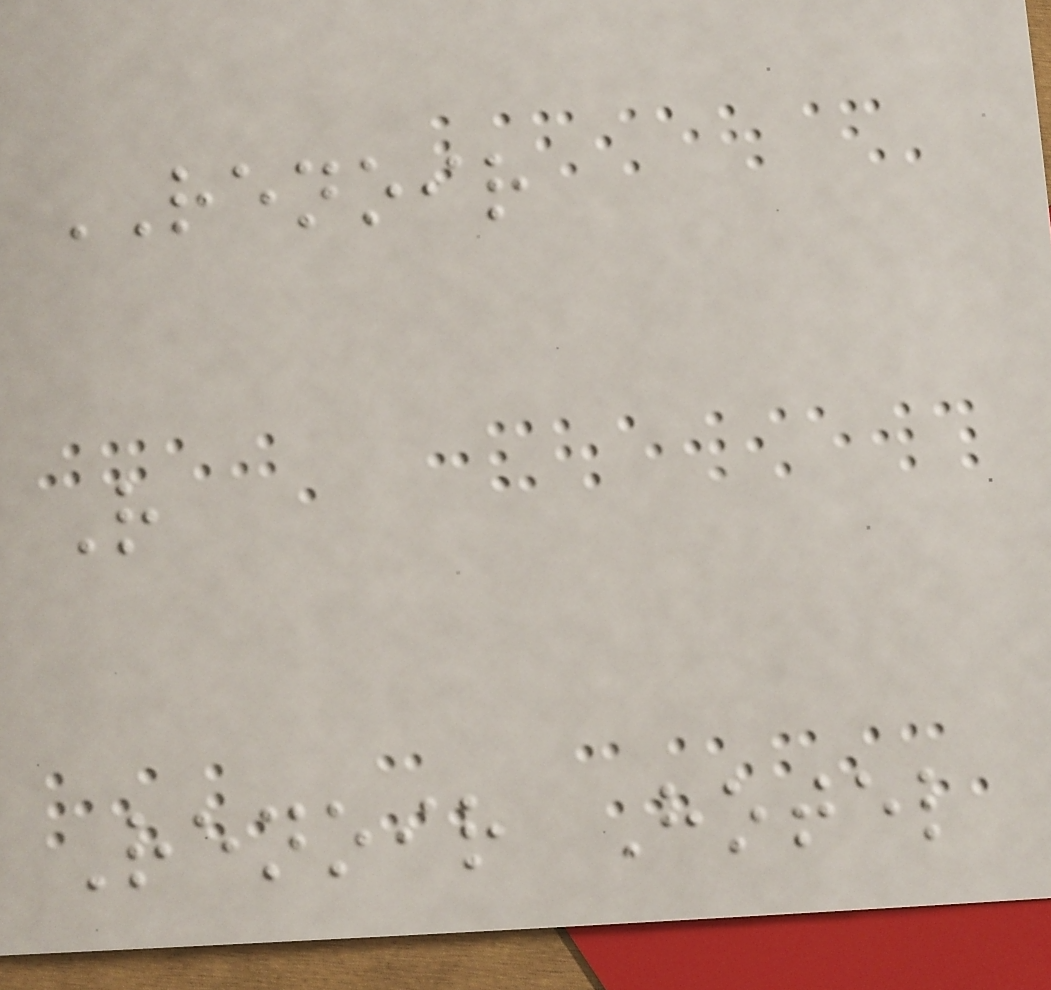RENOIR
R
Renoir Hotel
